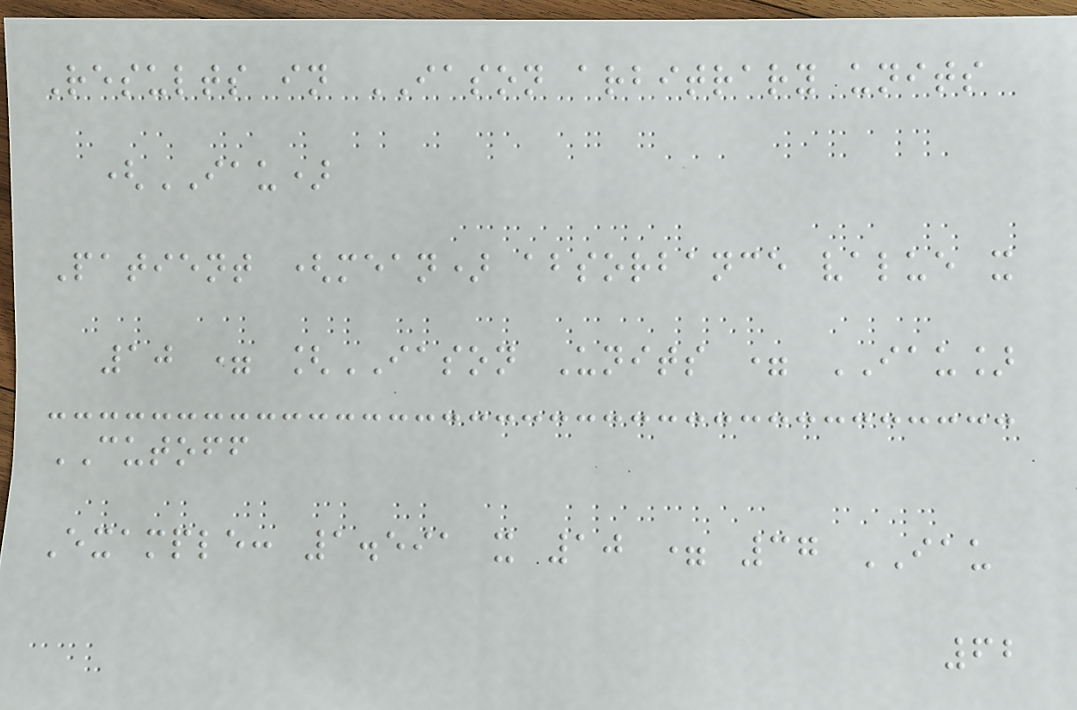Results in IASON arbitrary units
(IAU)
Patient (mean) absorbance value x
10 = [IASON Units = IAU]
CUTOFF
Example: 1.591 x 10 = 37 IAU
62
